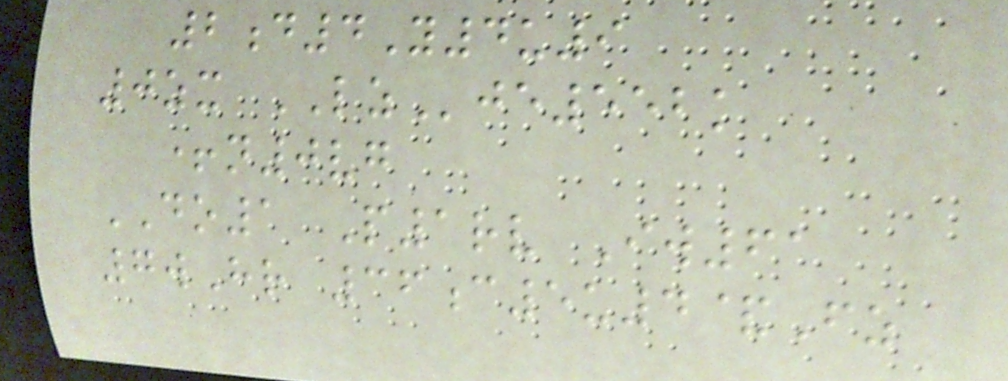2d4Y4u9
0zx LZje552k
+n0vg
DO1 P1rv Iw61
7wHr 36c5u4&Fz
